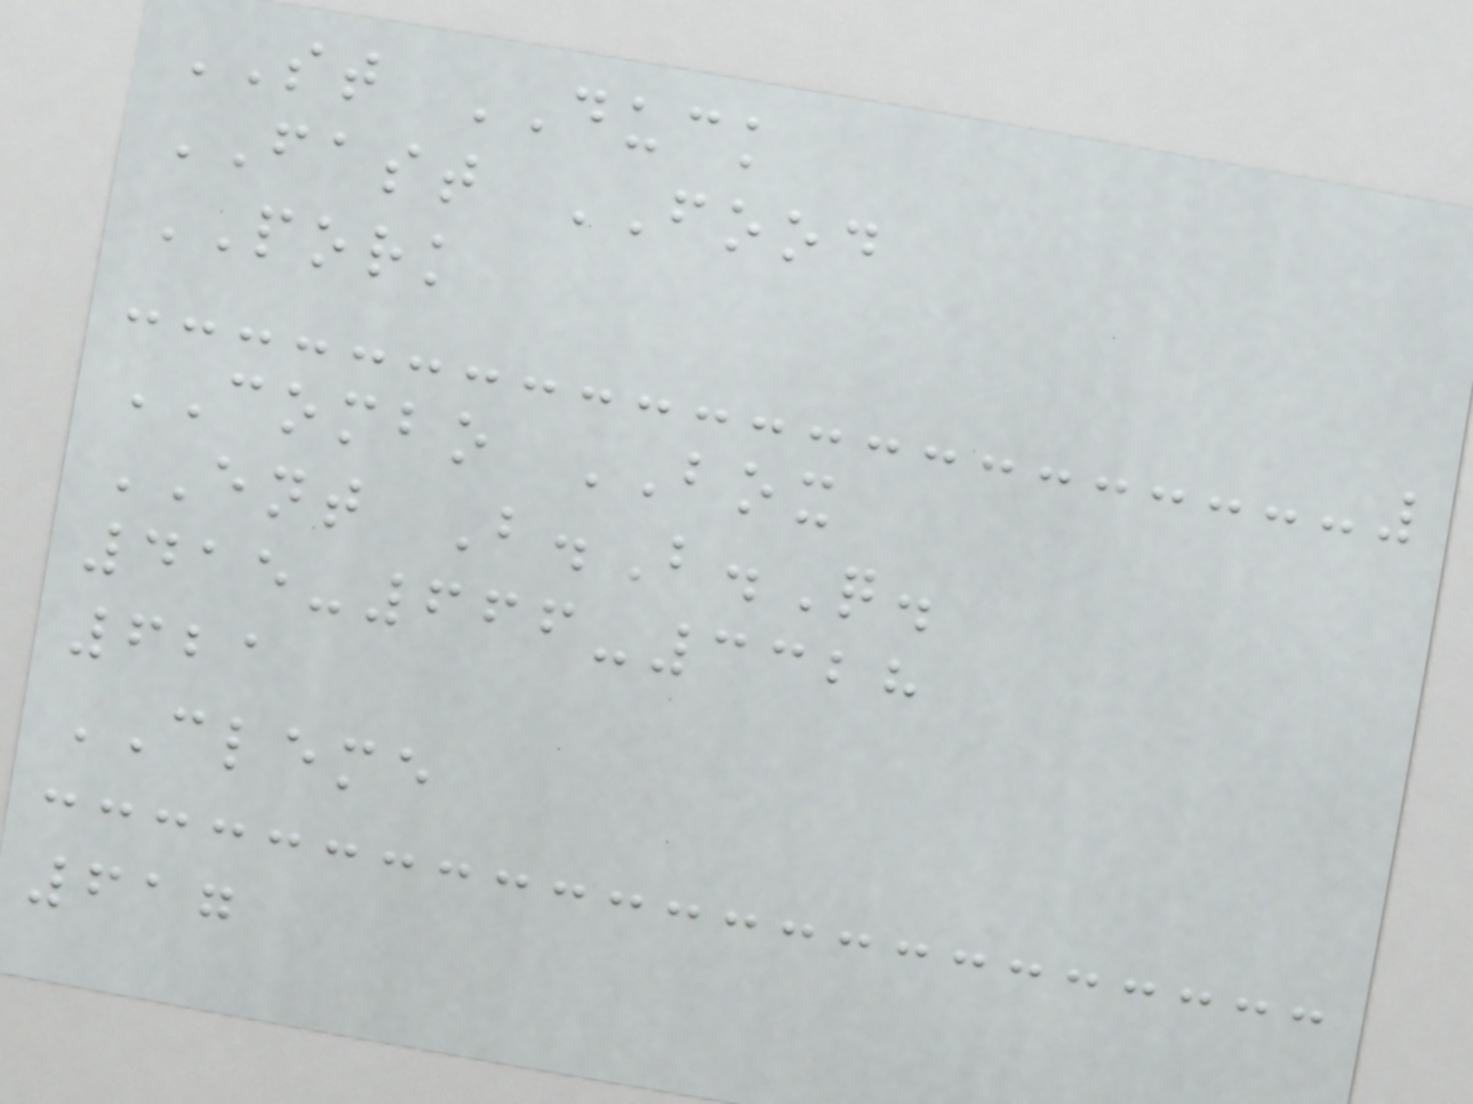ST DUCK
FAST FOOD
PORK
COMBO BOX
ENT B.B.Q.
415-666-3328
621
CLEME
617
